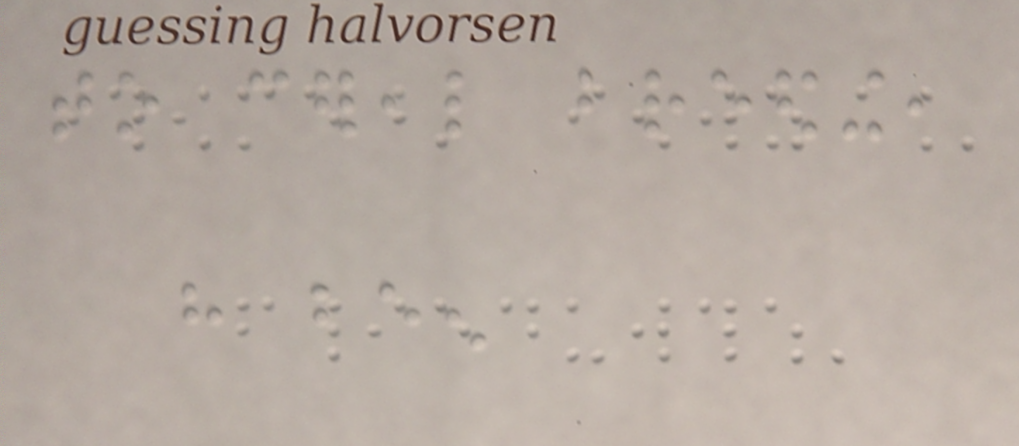to cereal breeding,
have been
